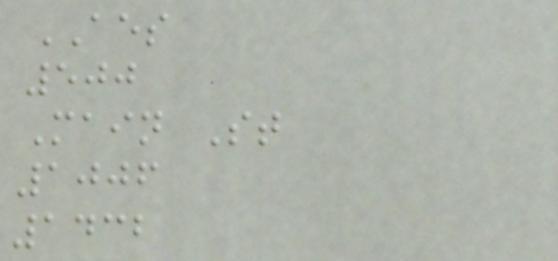AES
500
Main St
1006
1432
